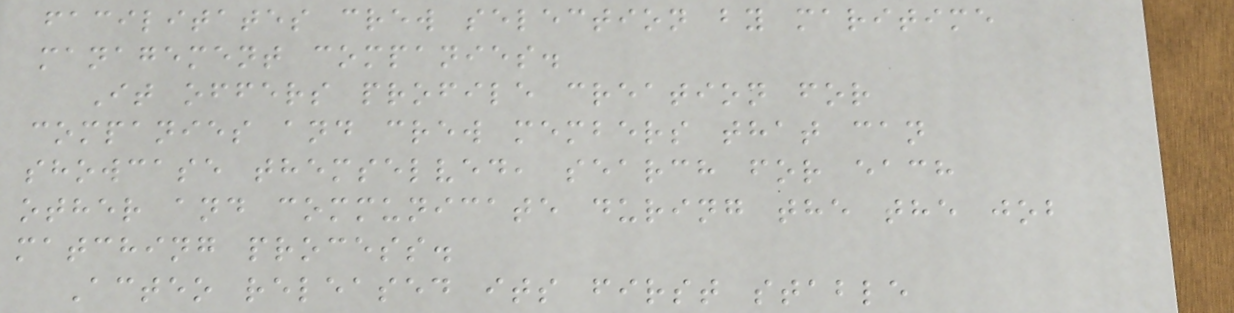facilitates crew selection by maritime
management companies.
It offers profile creation for
companies and crew members that can
showcase themselved, search for each
other and communicate during the the job
matching process.
Acteo released its first stable
